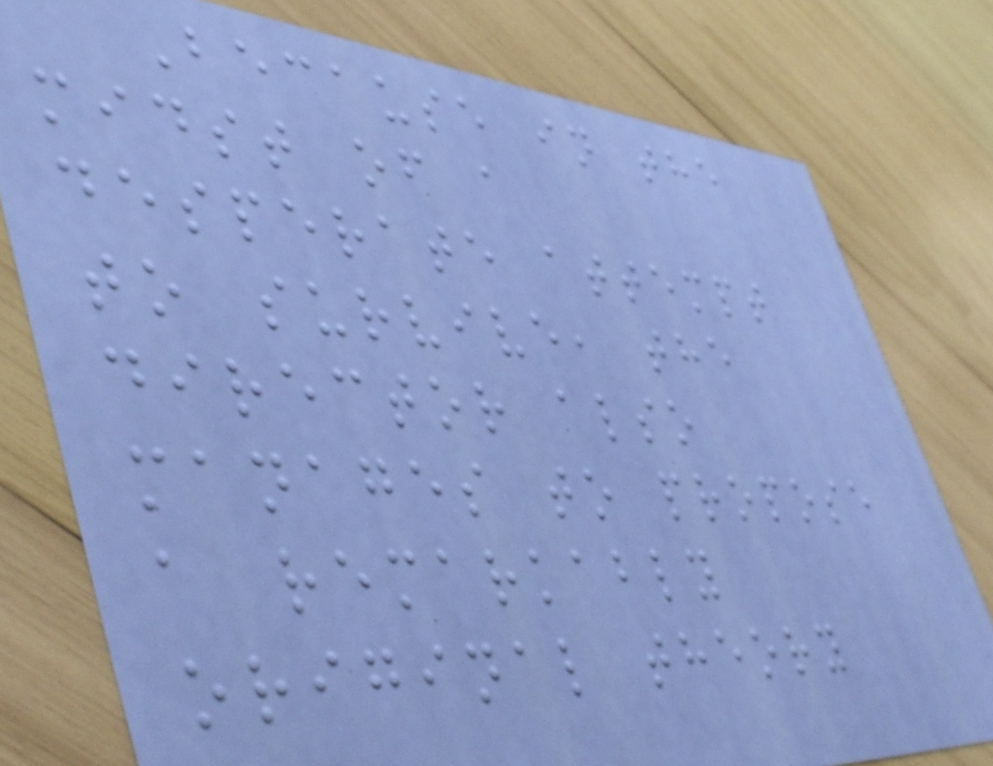Because in the
midst of a
desperate attempt
to survive, the
director also
manages to propose
a remarkably
original theory
